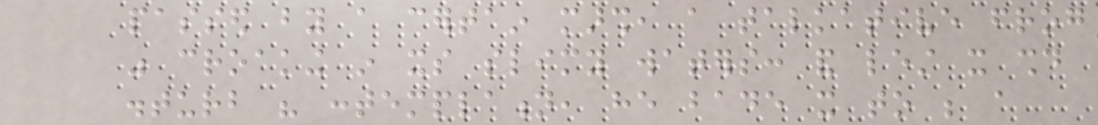passed by a certain marsh, a talkative frog
was croaking in its slimy waters: and lest it should
disturb his contemplation, he bade it to be a
